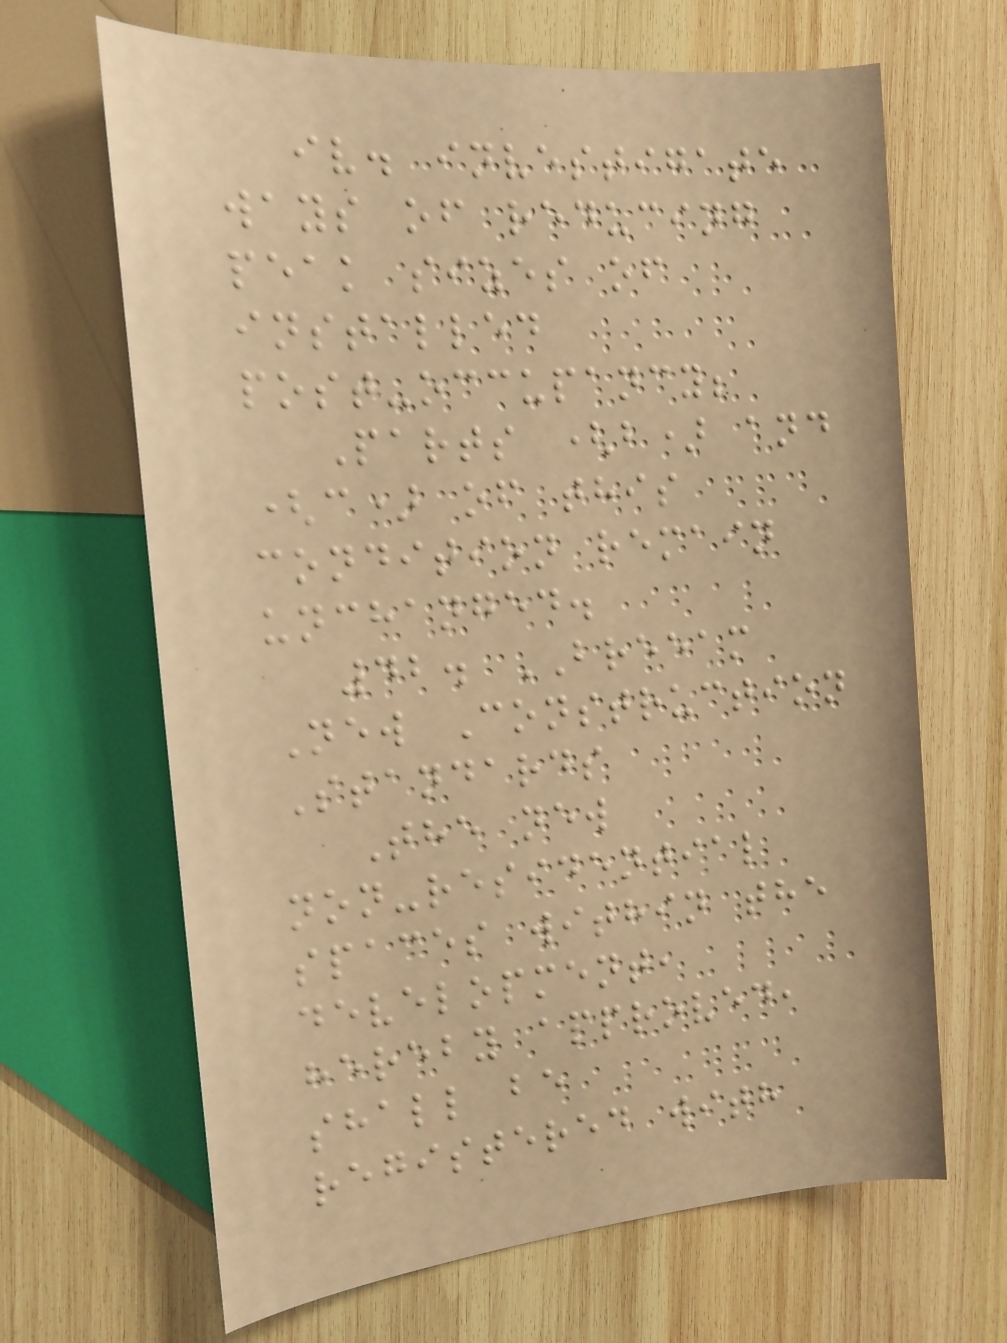iv. investigate
ways of reducing
peak sizes of
installed
post-occupancy;
Parts (b) and
(c) of this
condition remain
unchanged.
42. BREEAM
New Construction
Standards
The new
non-residential
spaces within the
development,
hereby approved,
shall be
registered with
